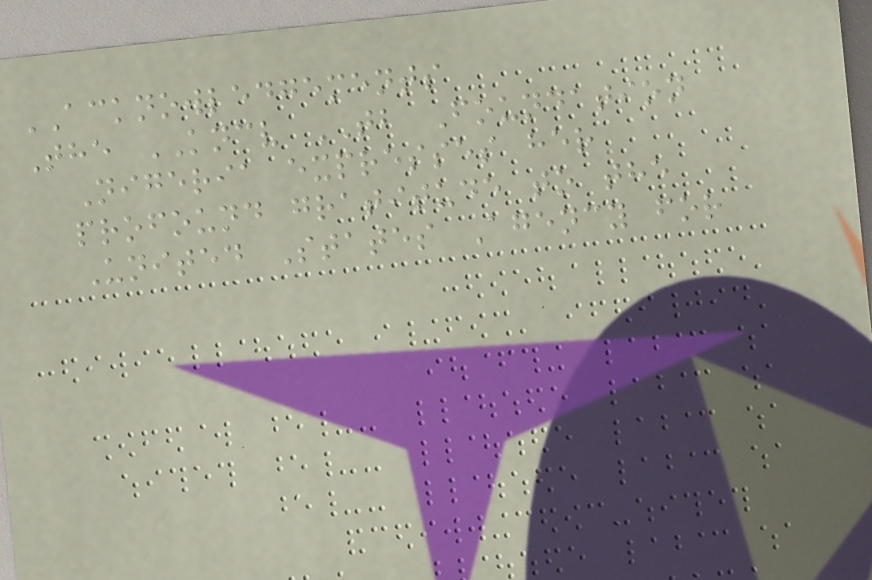ACKNOWLEDGEMENTS
The KNCV TB Foundation
Nigeria expresses her
profound gratitude to the
United States Agency for
